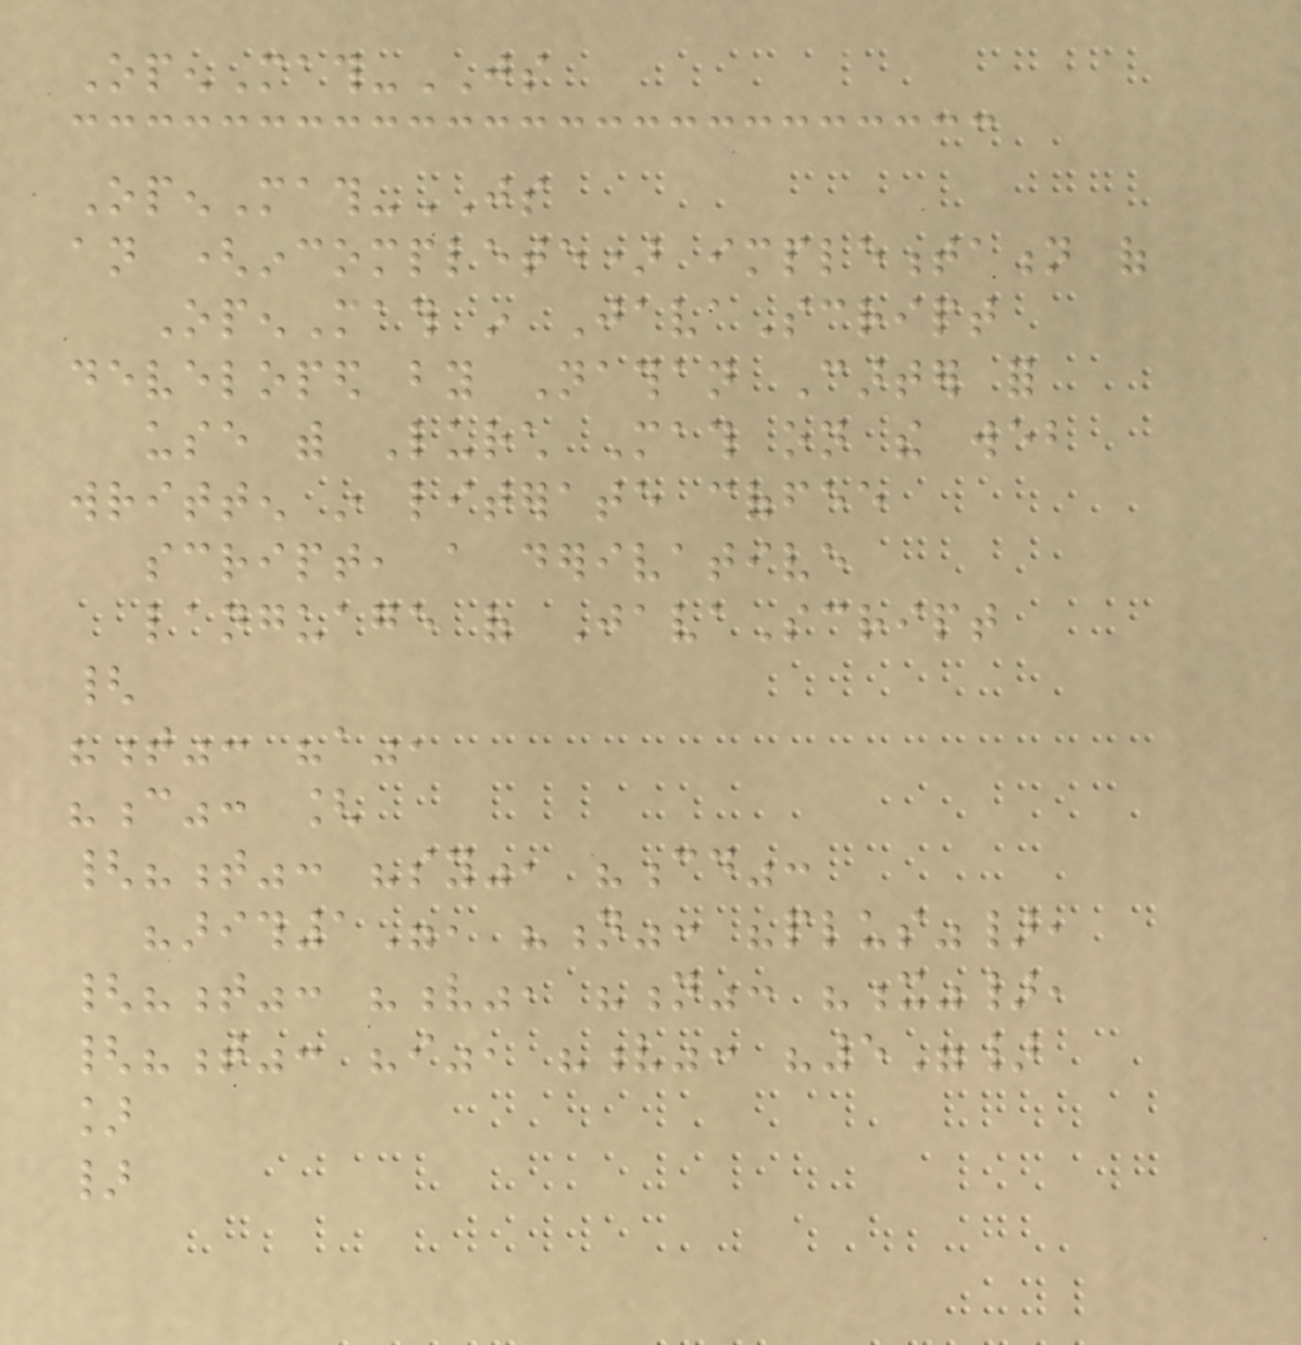OpenMath-JS
OpenMath-JS
an (incomplete) implementation of
OpenMath in JavaScript
developed by Nathan Carter for
use with Lurch Math on the web
written in literate coffee
script, a derivative
language of JavaScript
{
"t": "a",
"c": [
{"t": "sy", "cd":
"arith1", "n": "plus"},
{"t": "v", "n": "x"},
{"t": "i", "v": "5"}
]
}
